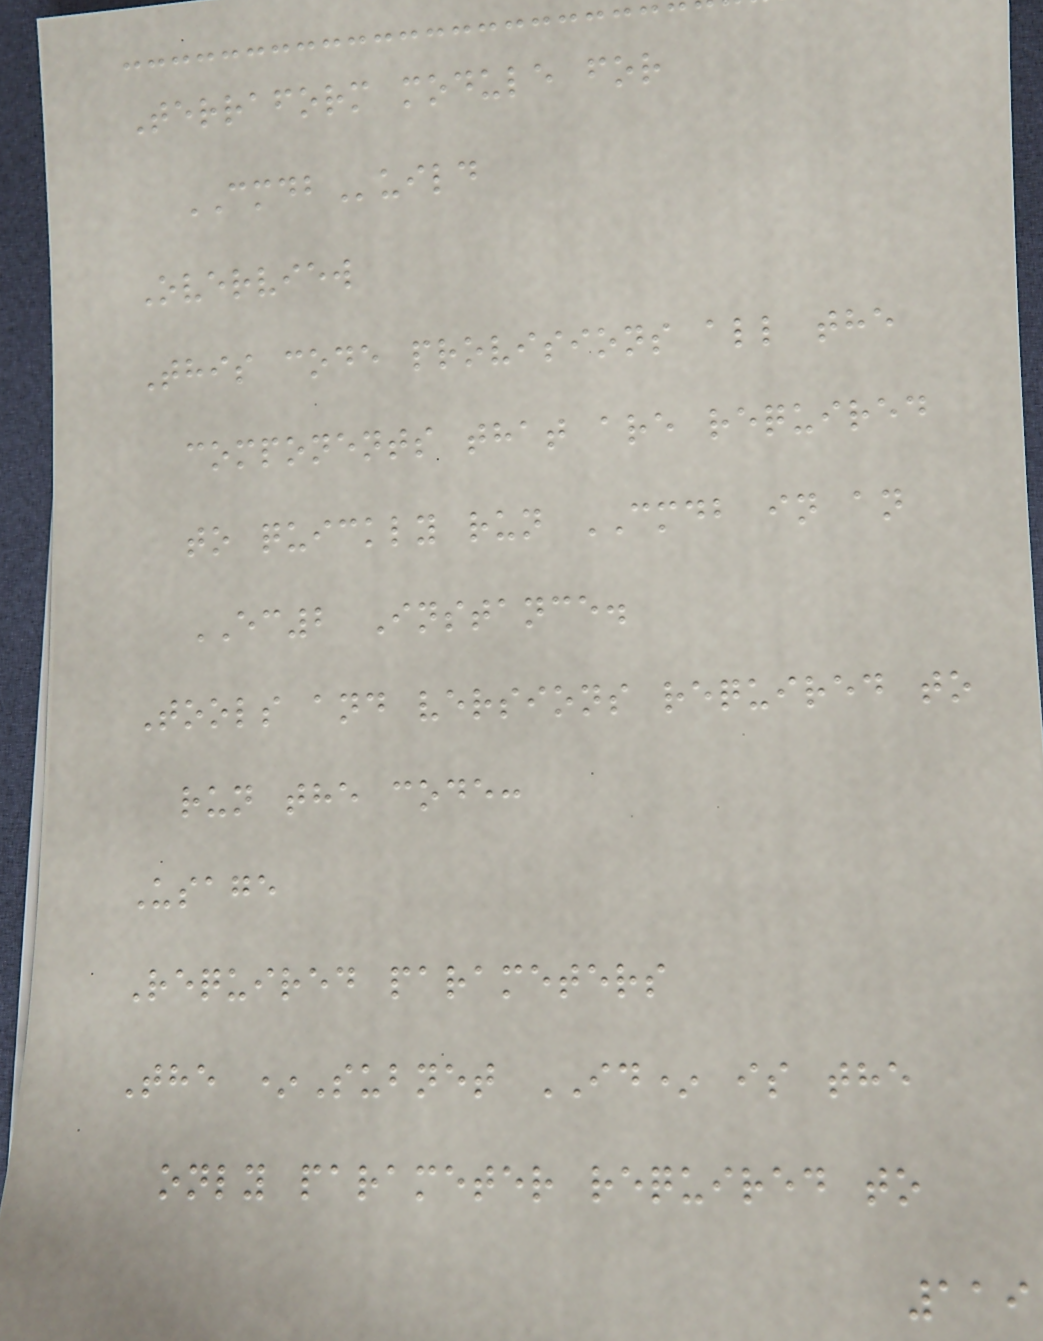Terraform module for
CMDBuild
Overview
This code provisions all the
components that are required
to quickly run CMDB in an
EC2 Instance.
Tools and versions required to
run the code:
Usage
Required parameters
The *Subnet ID* is the
only parameter required to
119
